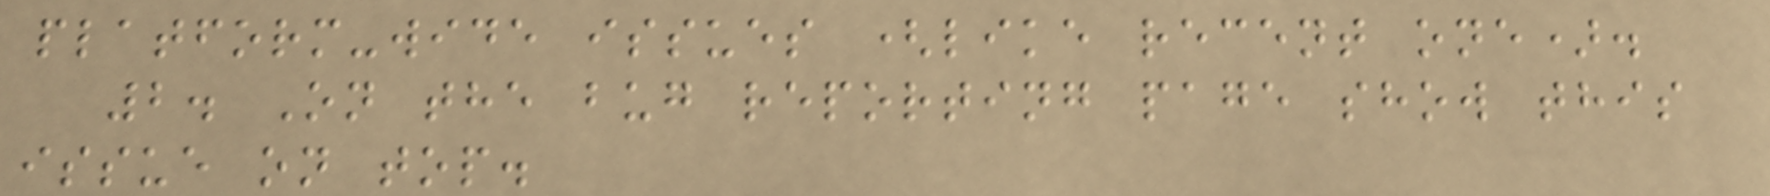platform-wide issues (like recent one).
2. On the bug reporting page show this
issue on top.
